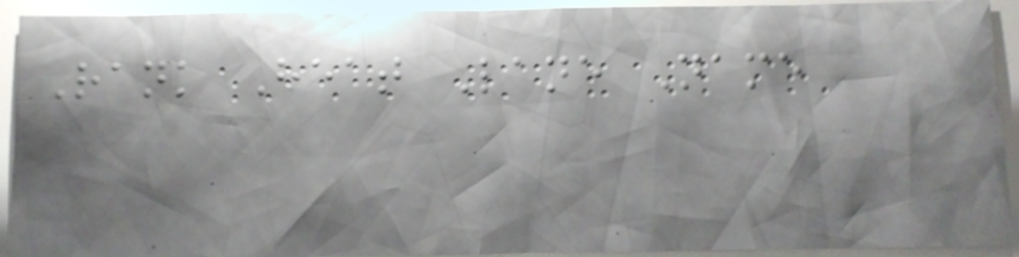Rank Heat Lane Name
